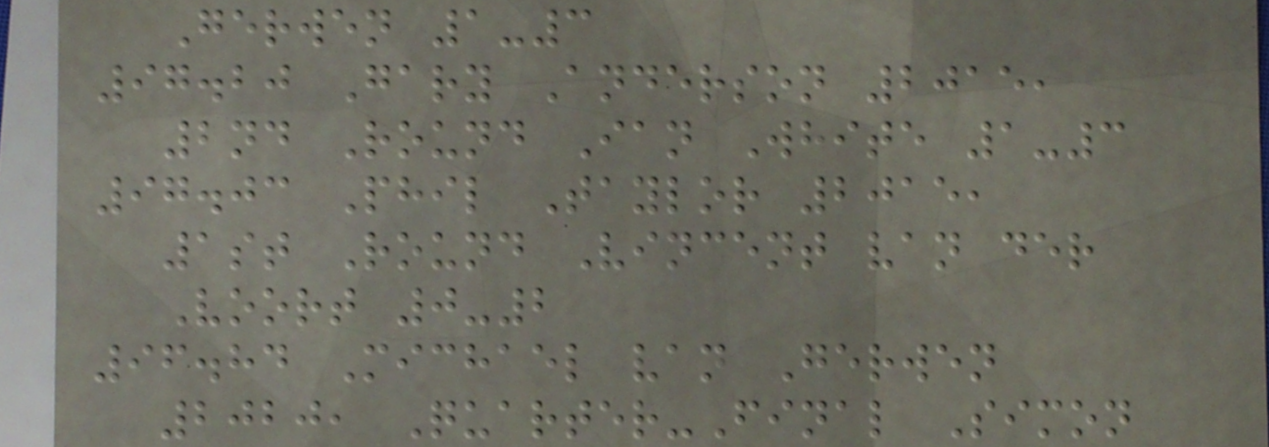Gerwen 1-3
97.20 Gary Anderson 2015,
2nd Round Ian White 1-3
97.03 Phil Taylor 2015,
1st Round Vincent van der
Voort 0-2
96.84 Michael van Gerwen
2020, Quarter-Final Simon
